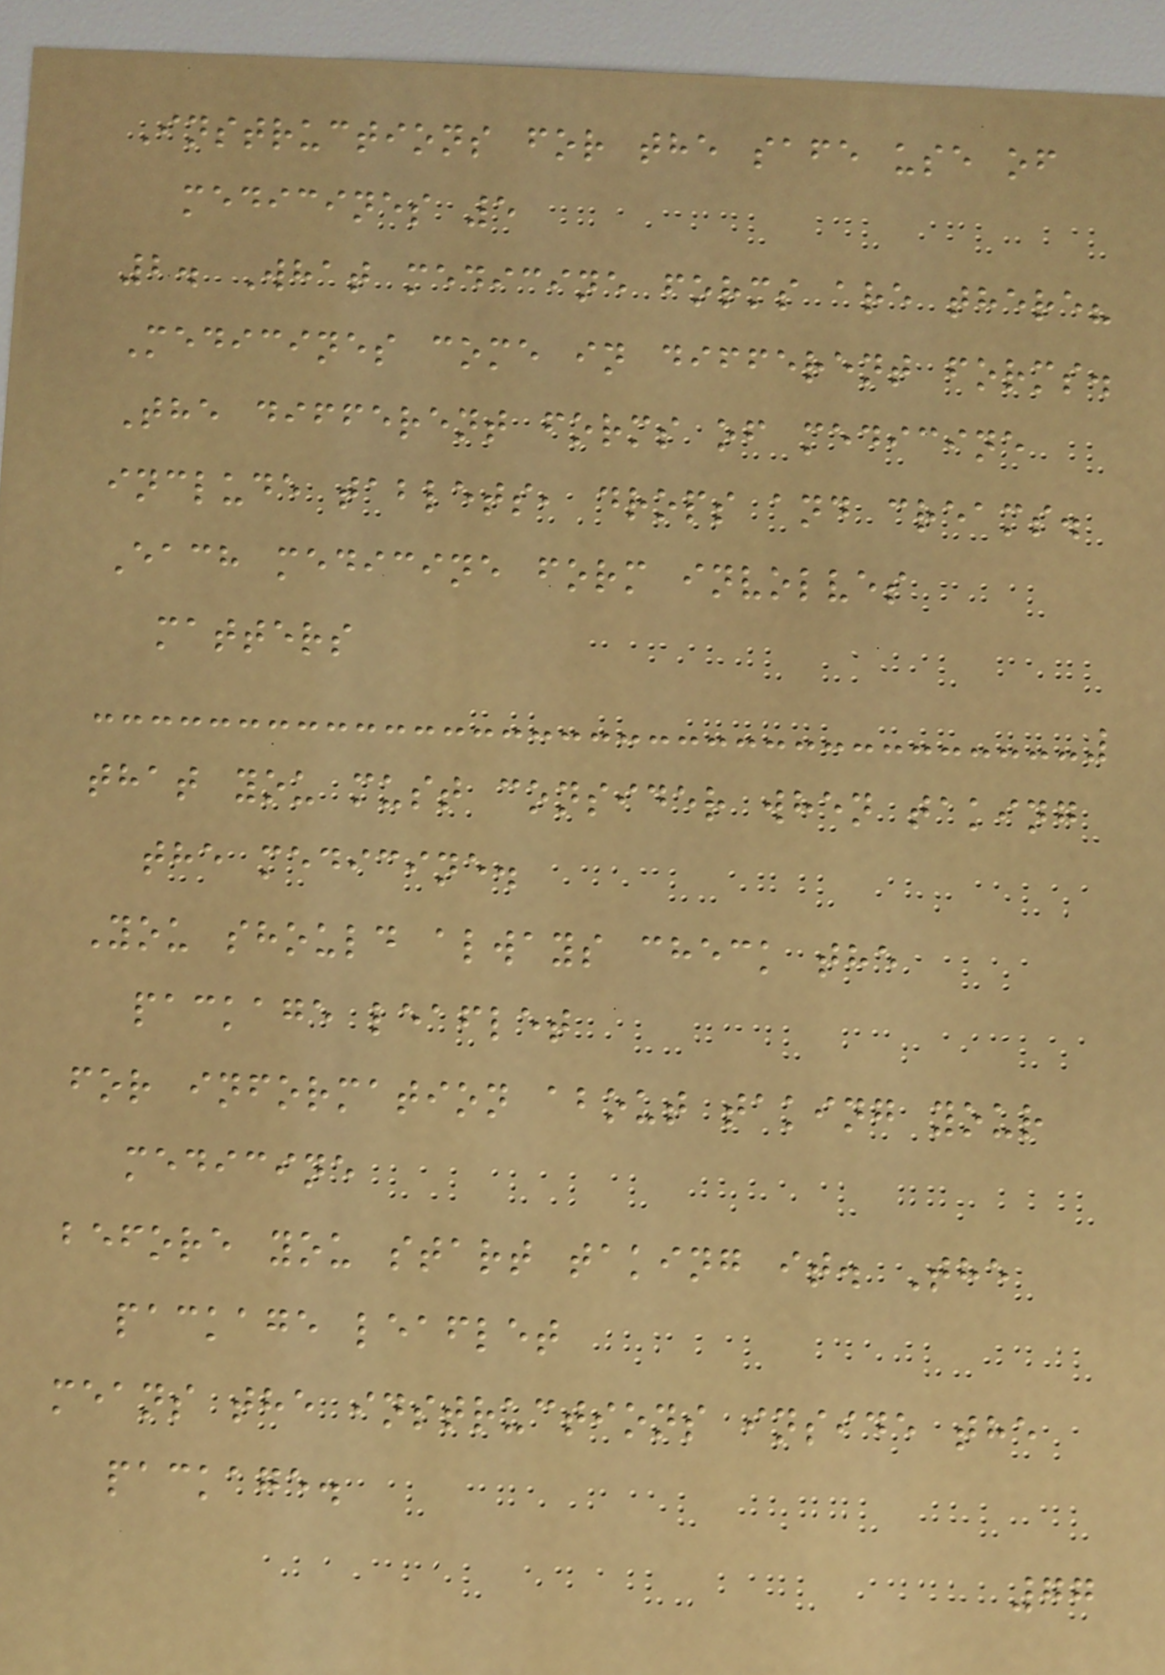Instructions for the safe use of
medicines 5
2. What medicine forms are there?
Medicines come in different forms.
The different forms of medicine
include tablets, drops and creams.
Each medicine form involves
matters
that you must consider when taking
the medicine.
You should always check the
package leaflet
for information about taking your
medicine
before you start taking it. The
package leaflet
means the instructions inside the
package.
77
